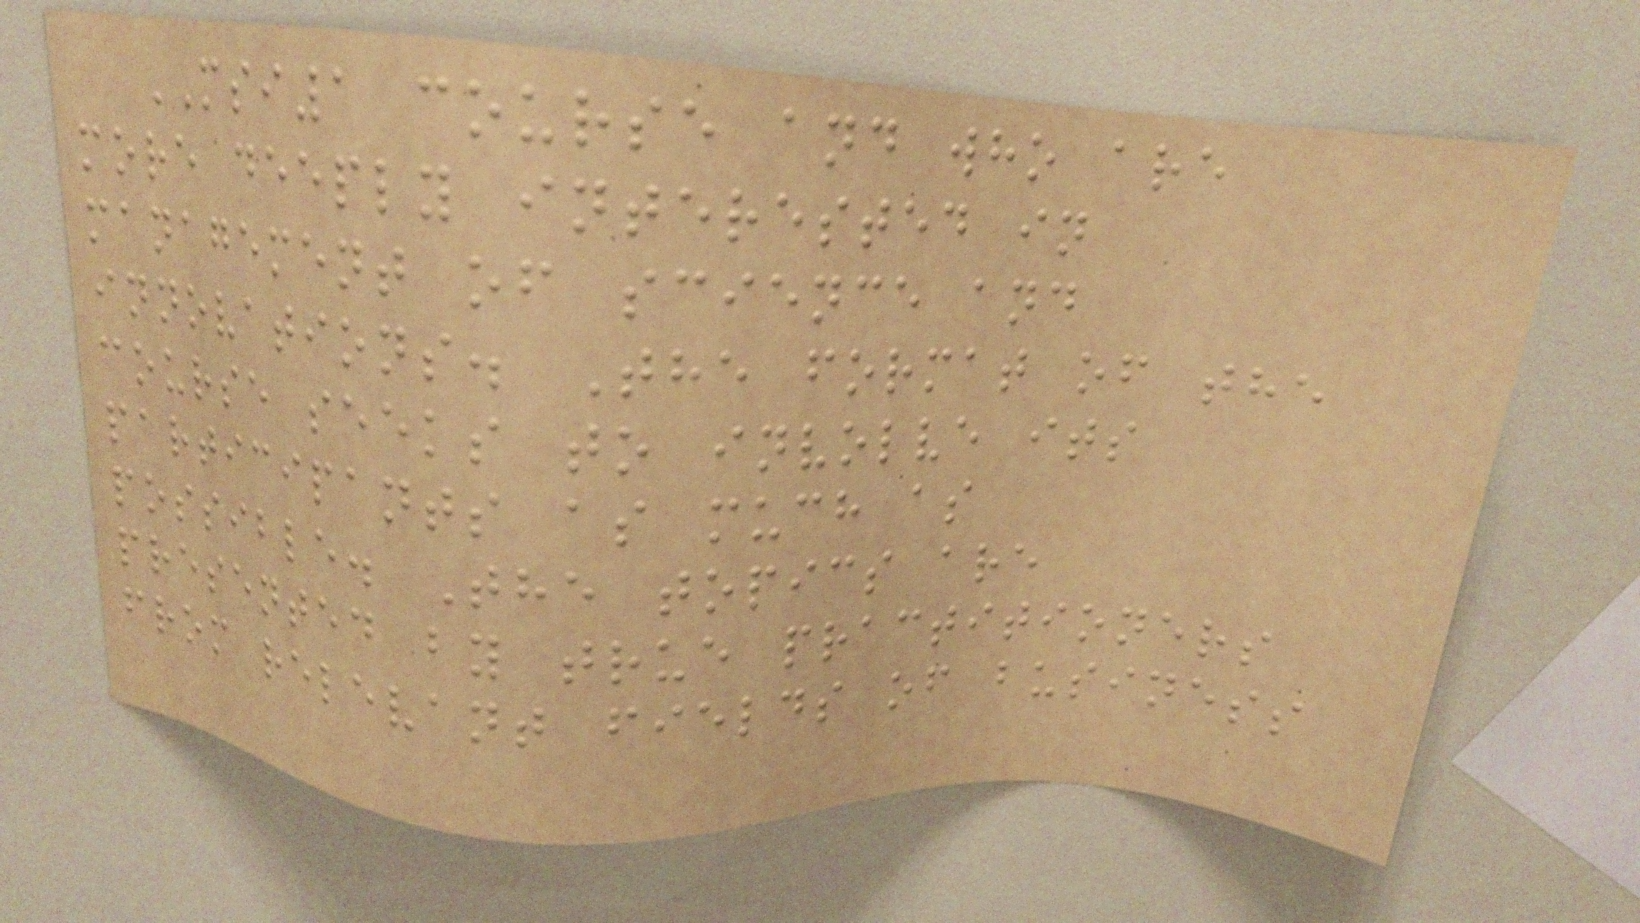MSI1 course and who are
more deeply interested in
management of science and
innovations. The format of the
course seeks to involve its
participants as much as
possible. The topics are
presented by true practitioners
from relevant fields of business
